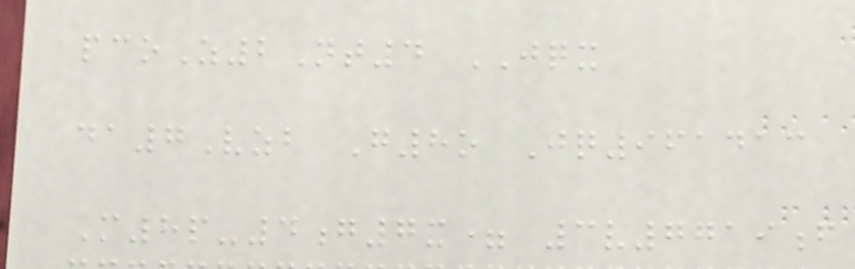pcoZ2Nt4 JQX
da7Vzb G8o Jq961413
M8p-4g7x= 3v7719f
